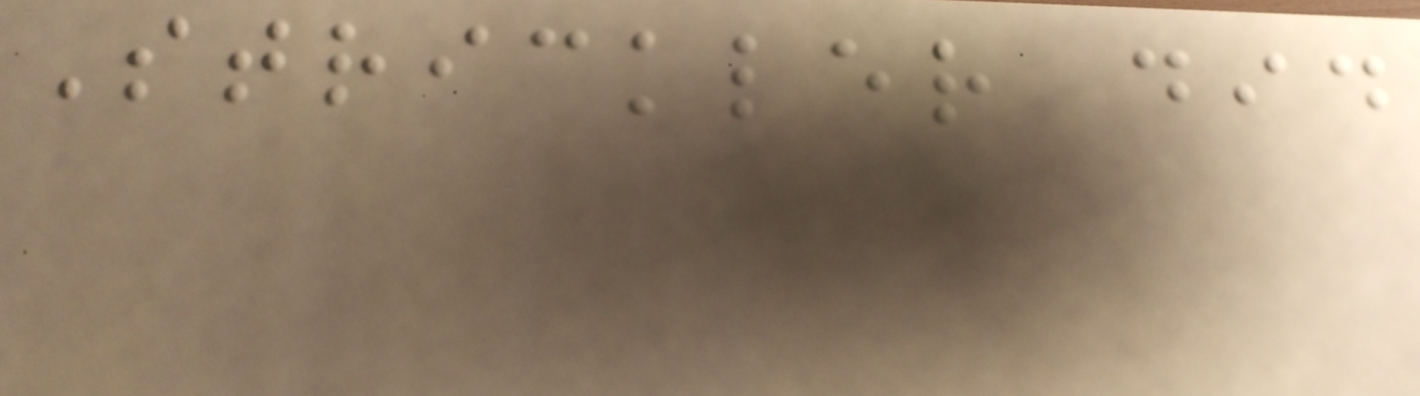Strickler did
